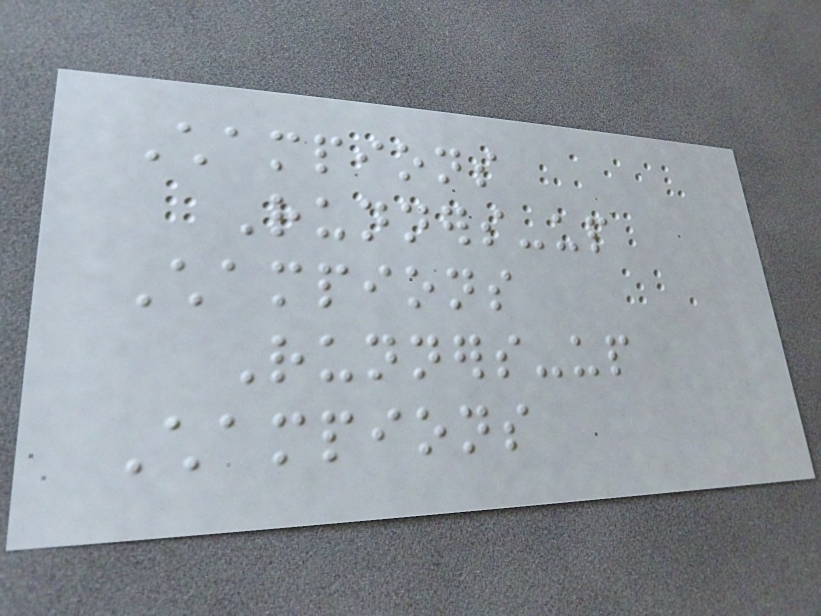Champions
Runners-up
Champions
Runners-up
Champions
